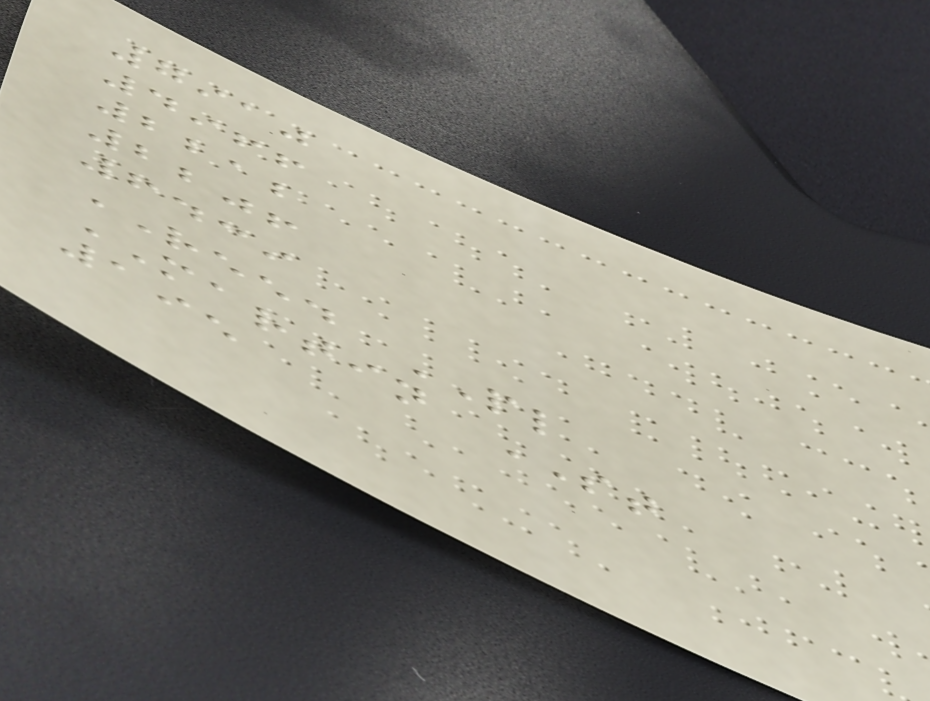7910
4966
2212
2206
6439
REED PL
MARTIN ST
195
